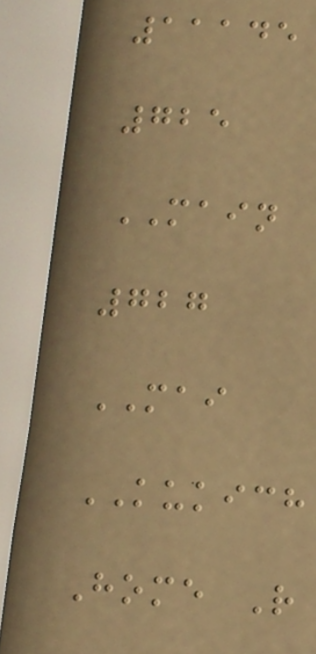11145
725
MAIN
727
MAI
KUKICH
Home R
